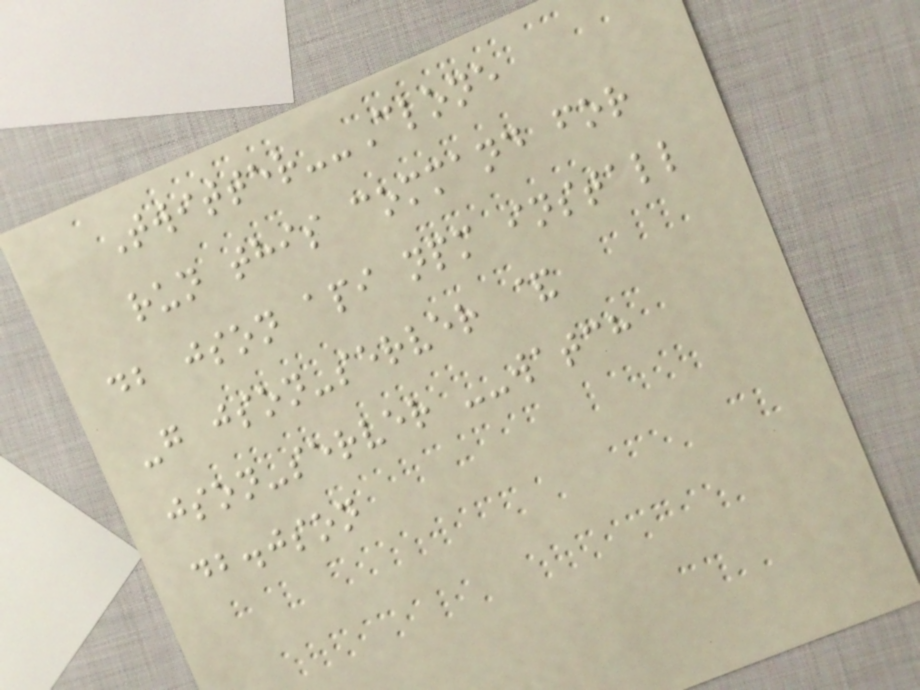Twitter--Clone
run this command for
db json api npm install
-g json-server &
json-server --watch
db.json
